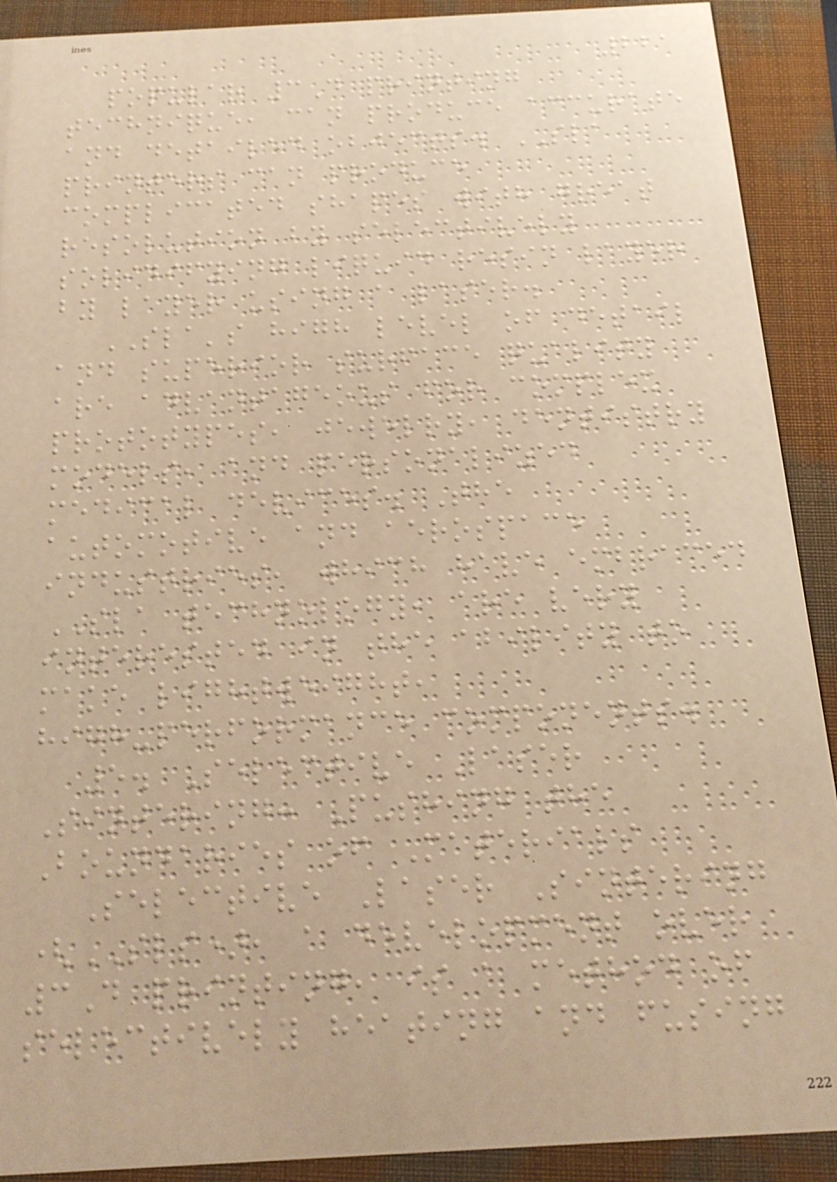221
popular 3D printing
technique, can produce accurate
and detailed objects. SLA
printers can produce
complicated shapes with great
resolution by selectively
solidifying liquid resin layer
by layer using a laser.
SLA's high level of detail
and superior surface quality
are advantageous for complex
prototypes, jewelry, dentistry
models, and personalized
medical devices. The
automotive and aerospace
industries, which have embraced
SLA technology, are very
interested in the ability to
make lightweight,
high-performance components.
5. Selective Laser
Sintering: Pushing the
Boundaries of Materials
Selective Laser Sintering
(SLS), a development over
3D printing, is a method of
selectively heating and fusing
